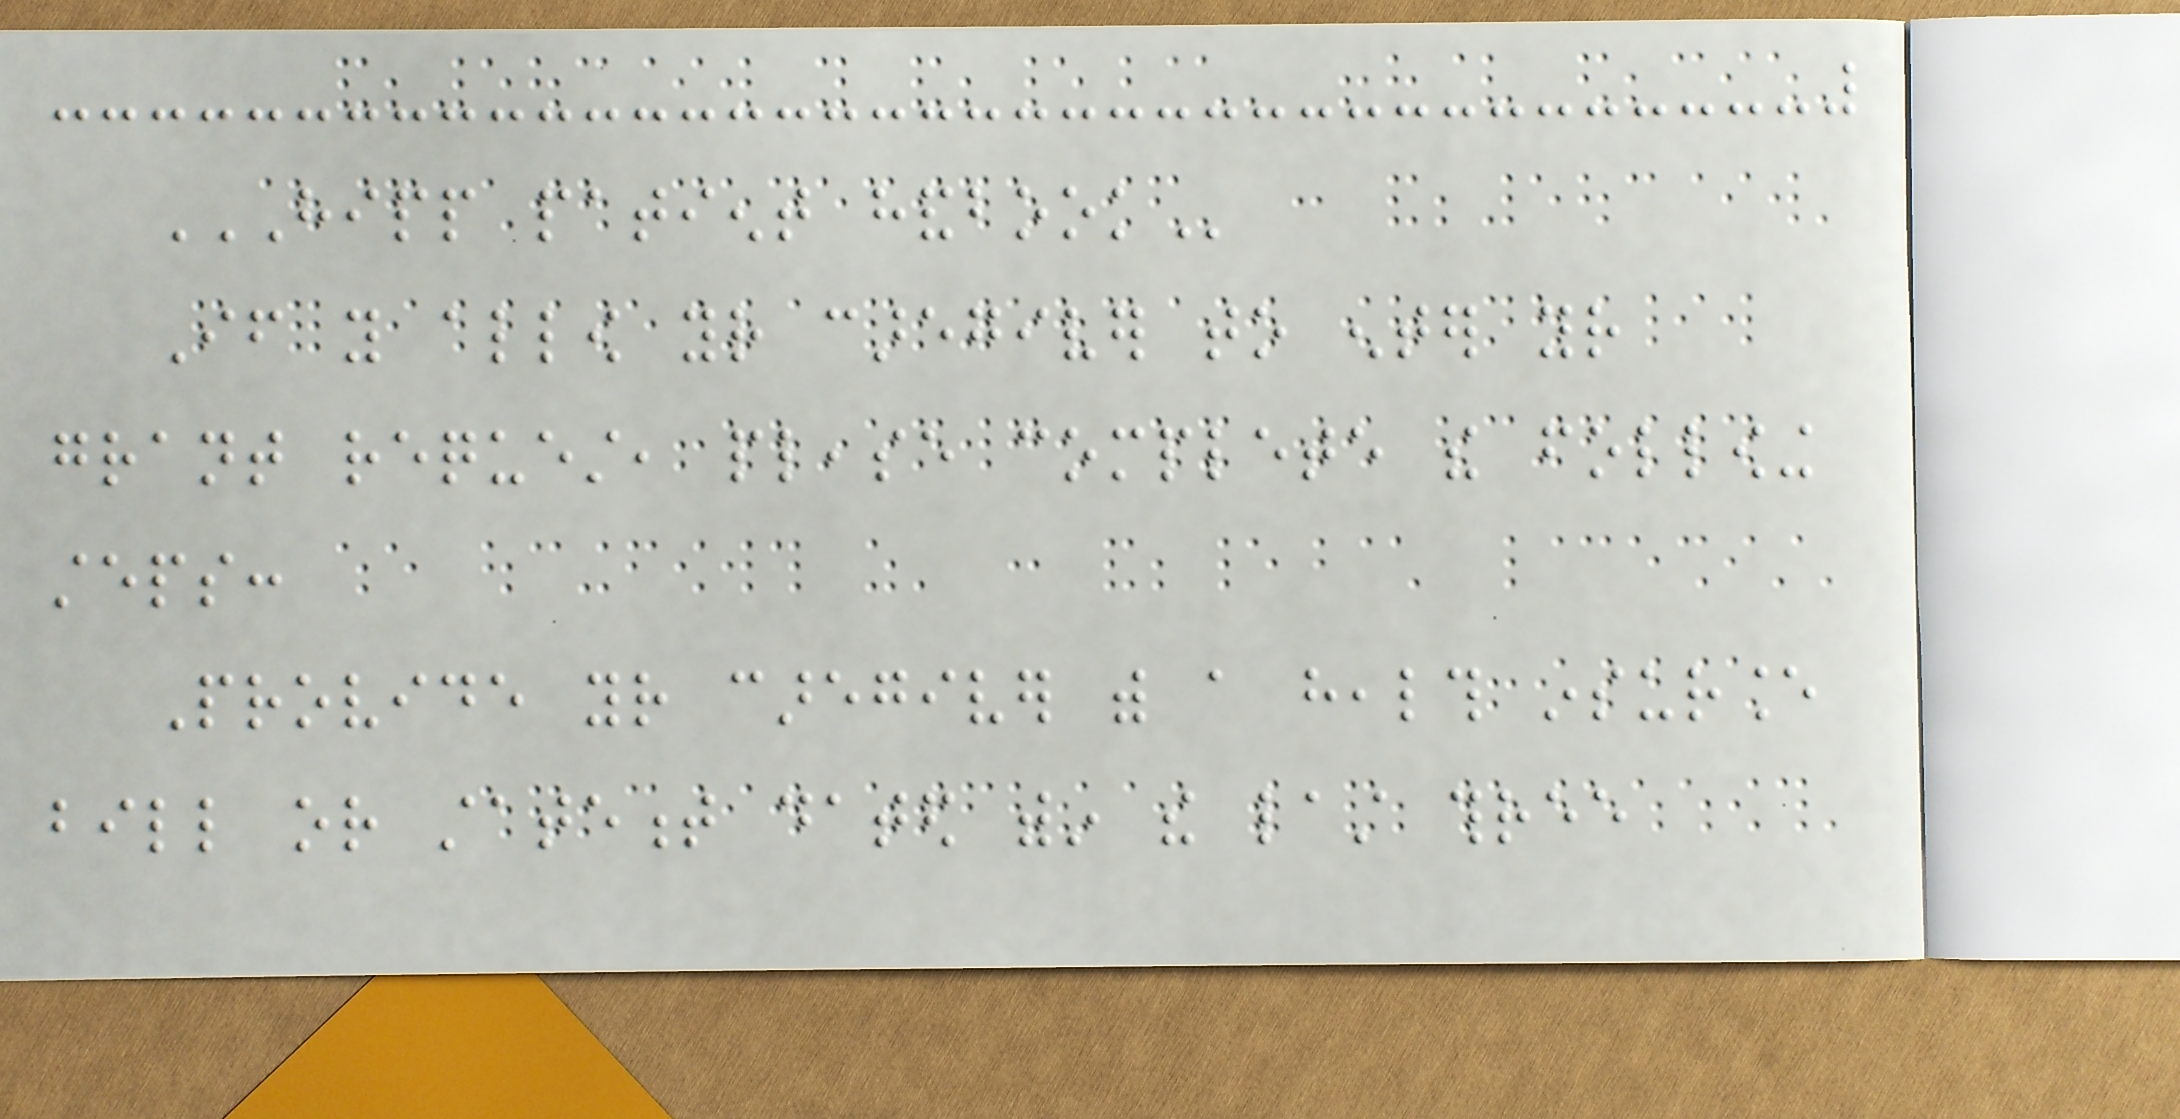HIPP PATIENT HANDBOOK
If you allow your caregiver to enter your
grant request, please complete the following
steps:
Provide your caregiver with a health insurance
bill or statement dated within the last three
